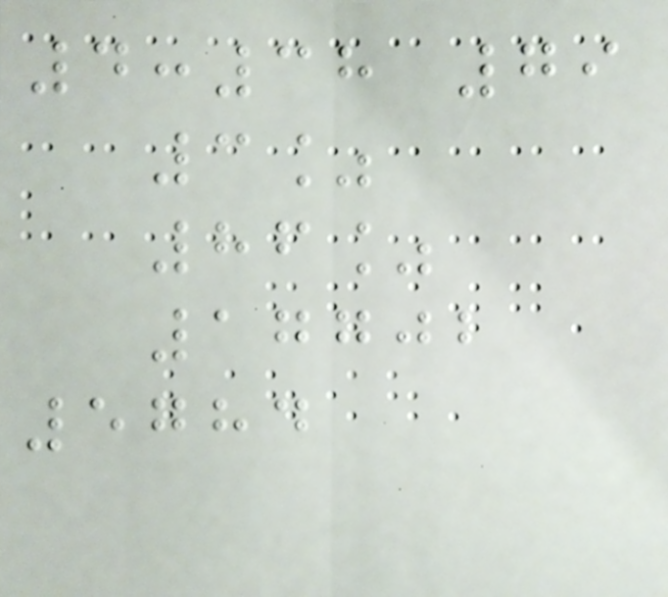4:38 79
3%
86%
17702
5784
